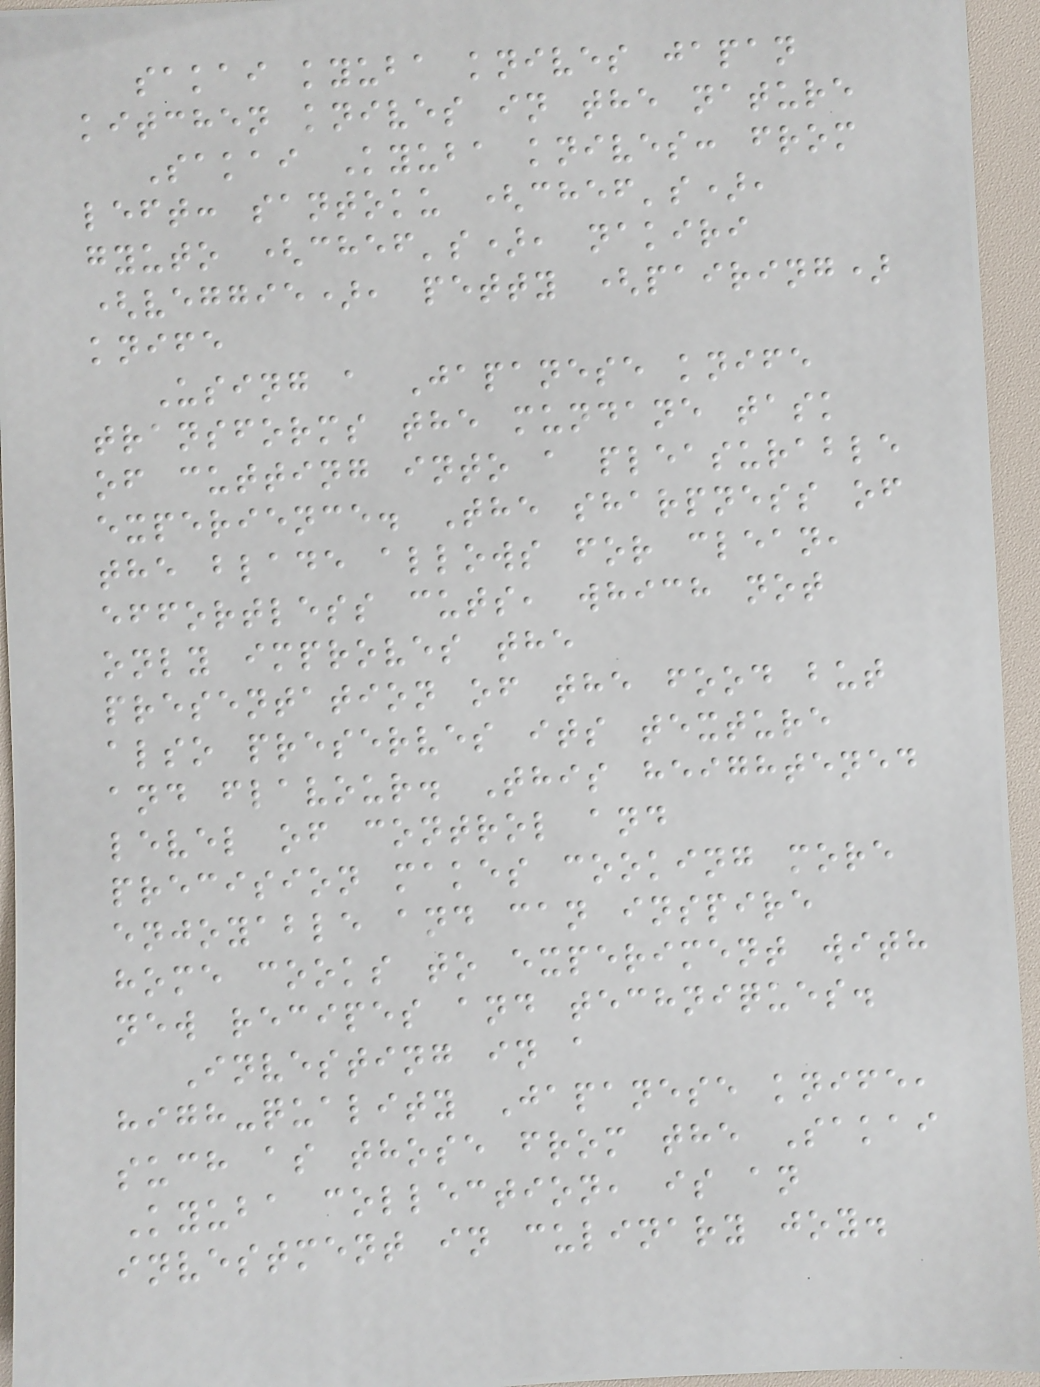sakai kyuba knives japan
kitchen knives in the nature
Sakai Kyuba knives: from
left: santoku (chef's),
gyuto (chef's), nakiri
(veggie), petty (pairing)
knife
Using a Japanese knife
transforms the mundane task
of cutting into a pleasurable
experience. The sharpness of
the blade allows for clean,
effortless cuts, which not
only improves the
presentation of the food but
also preserves its texture
and flavour. This heightened
level of control and
precision makes cooking more
enjoyable and can inspire
home cooks to experiment with
new recipes and techniques.
Investing in a
high-quality Japanese knife,
such as those from the Sakai
Kyuba collection, is an
investment in culinary joy.
